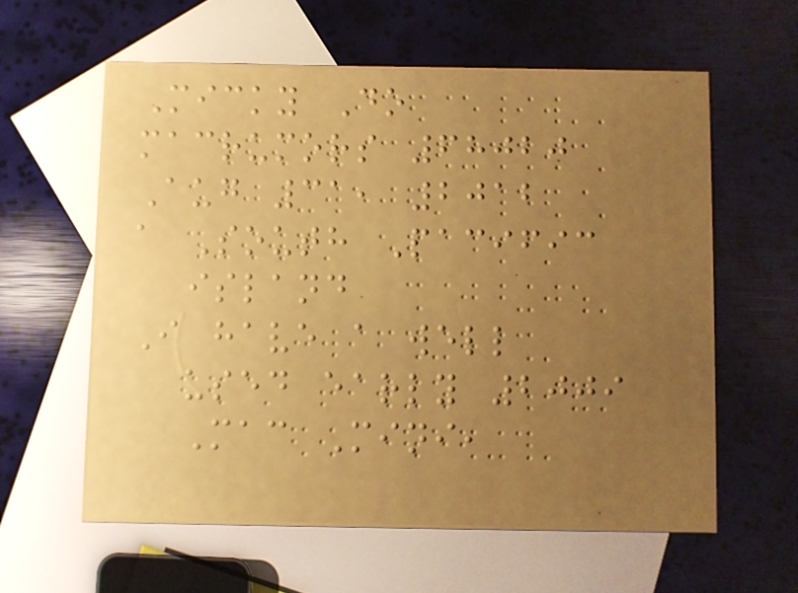Micky Do
macrumors 68020
Aug 31, 2012
a South Pacific
island
I have a well
used early 2009
Mac Mini,
